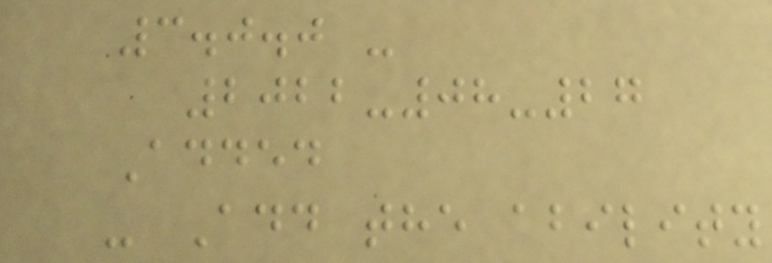3.0.0 -
2022-08-27
Added
- Add the ability
